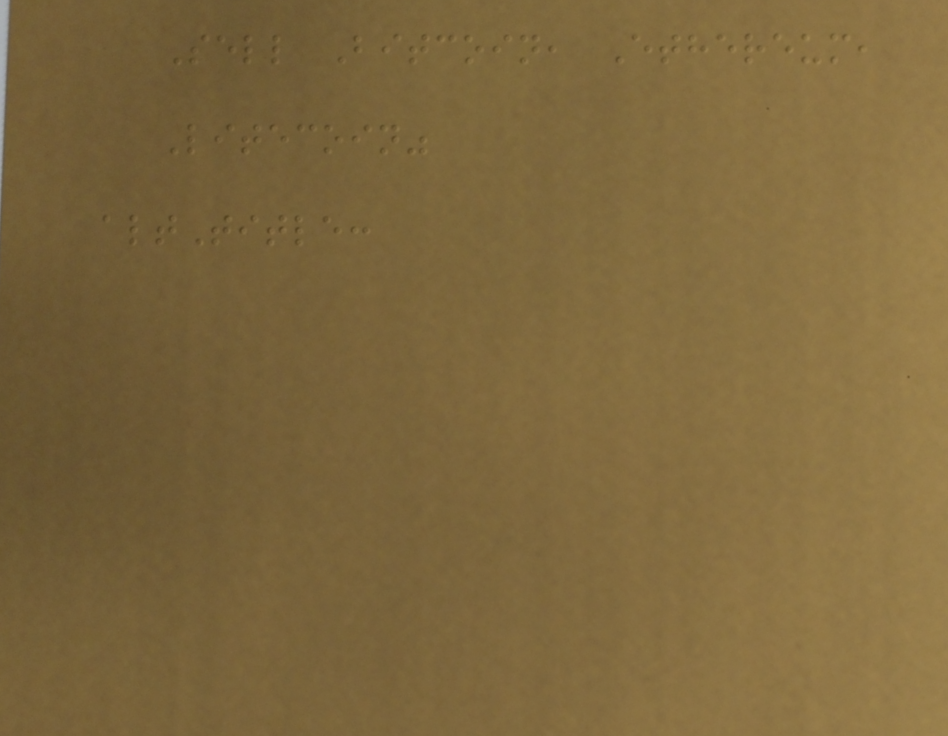Sell Bitcoin, Ethereum,
Litecoin"
altTitle:
